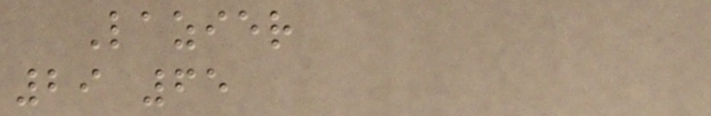Lazier
29 65
